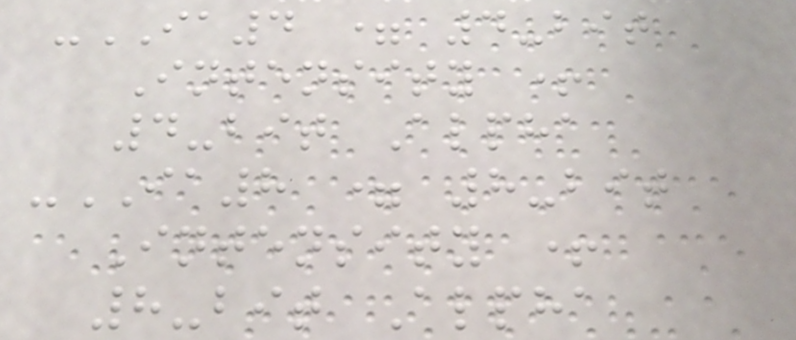-IA4 = 4-bit
Intensity +
4-bit Alpha
-IA8 = 8-bit
Intensity +
8-bit Alpha
